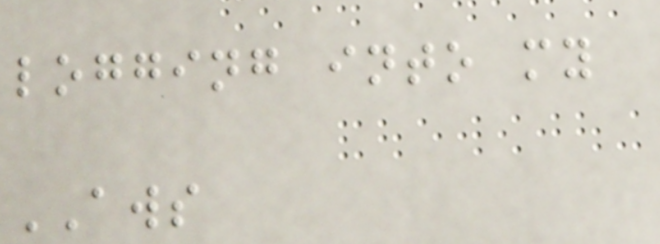logging into my
AWS
